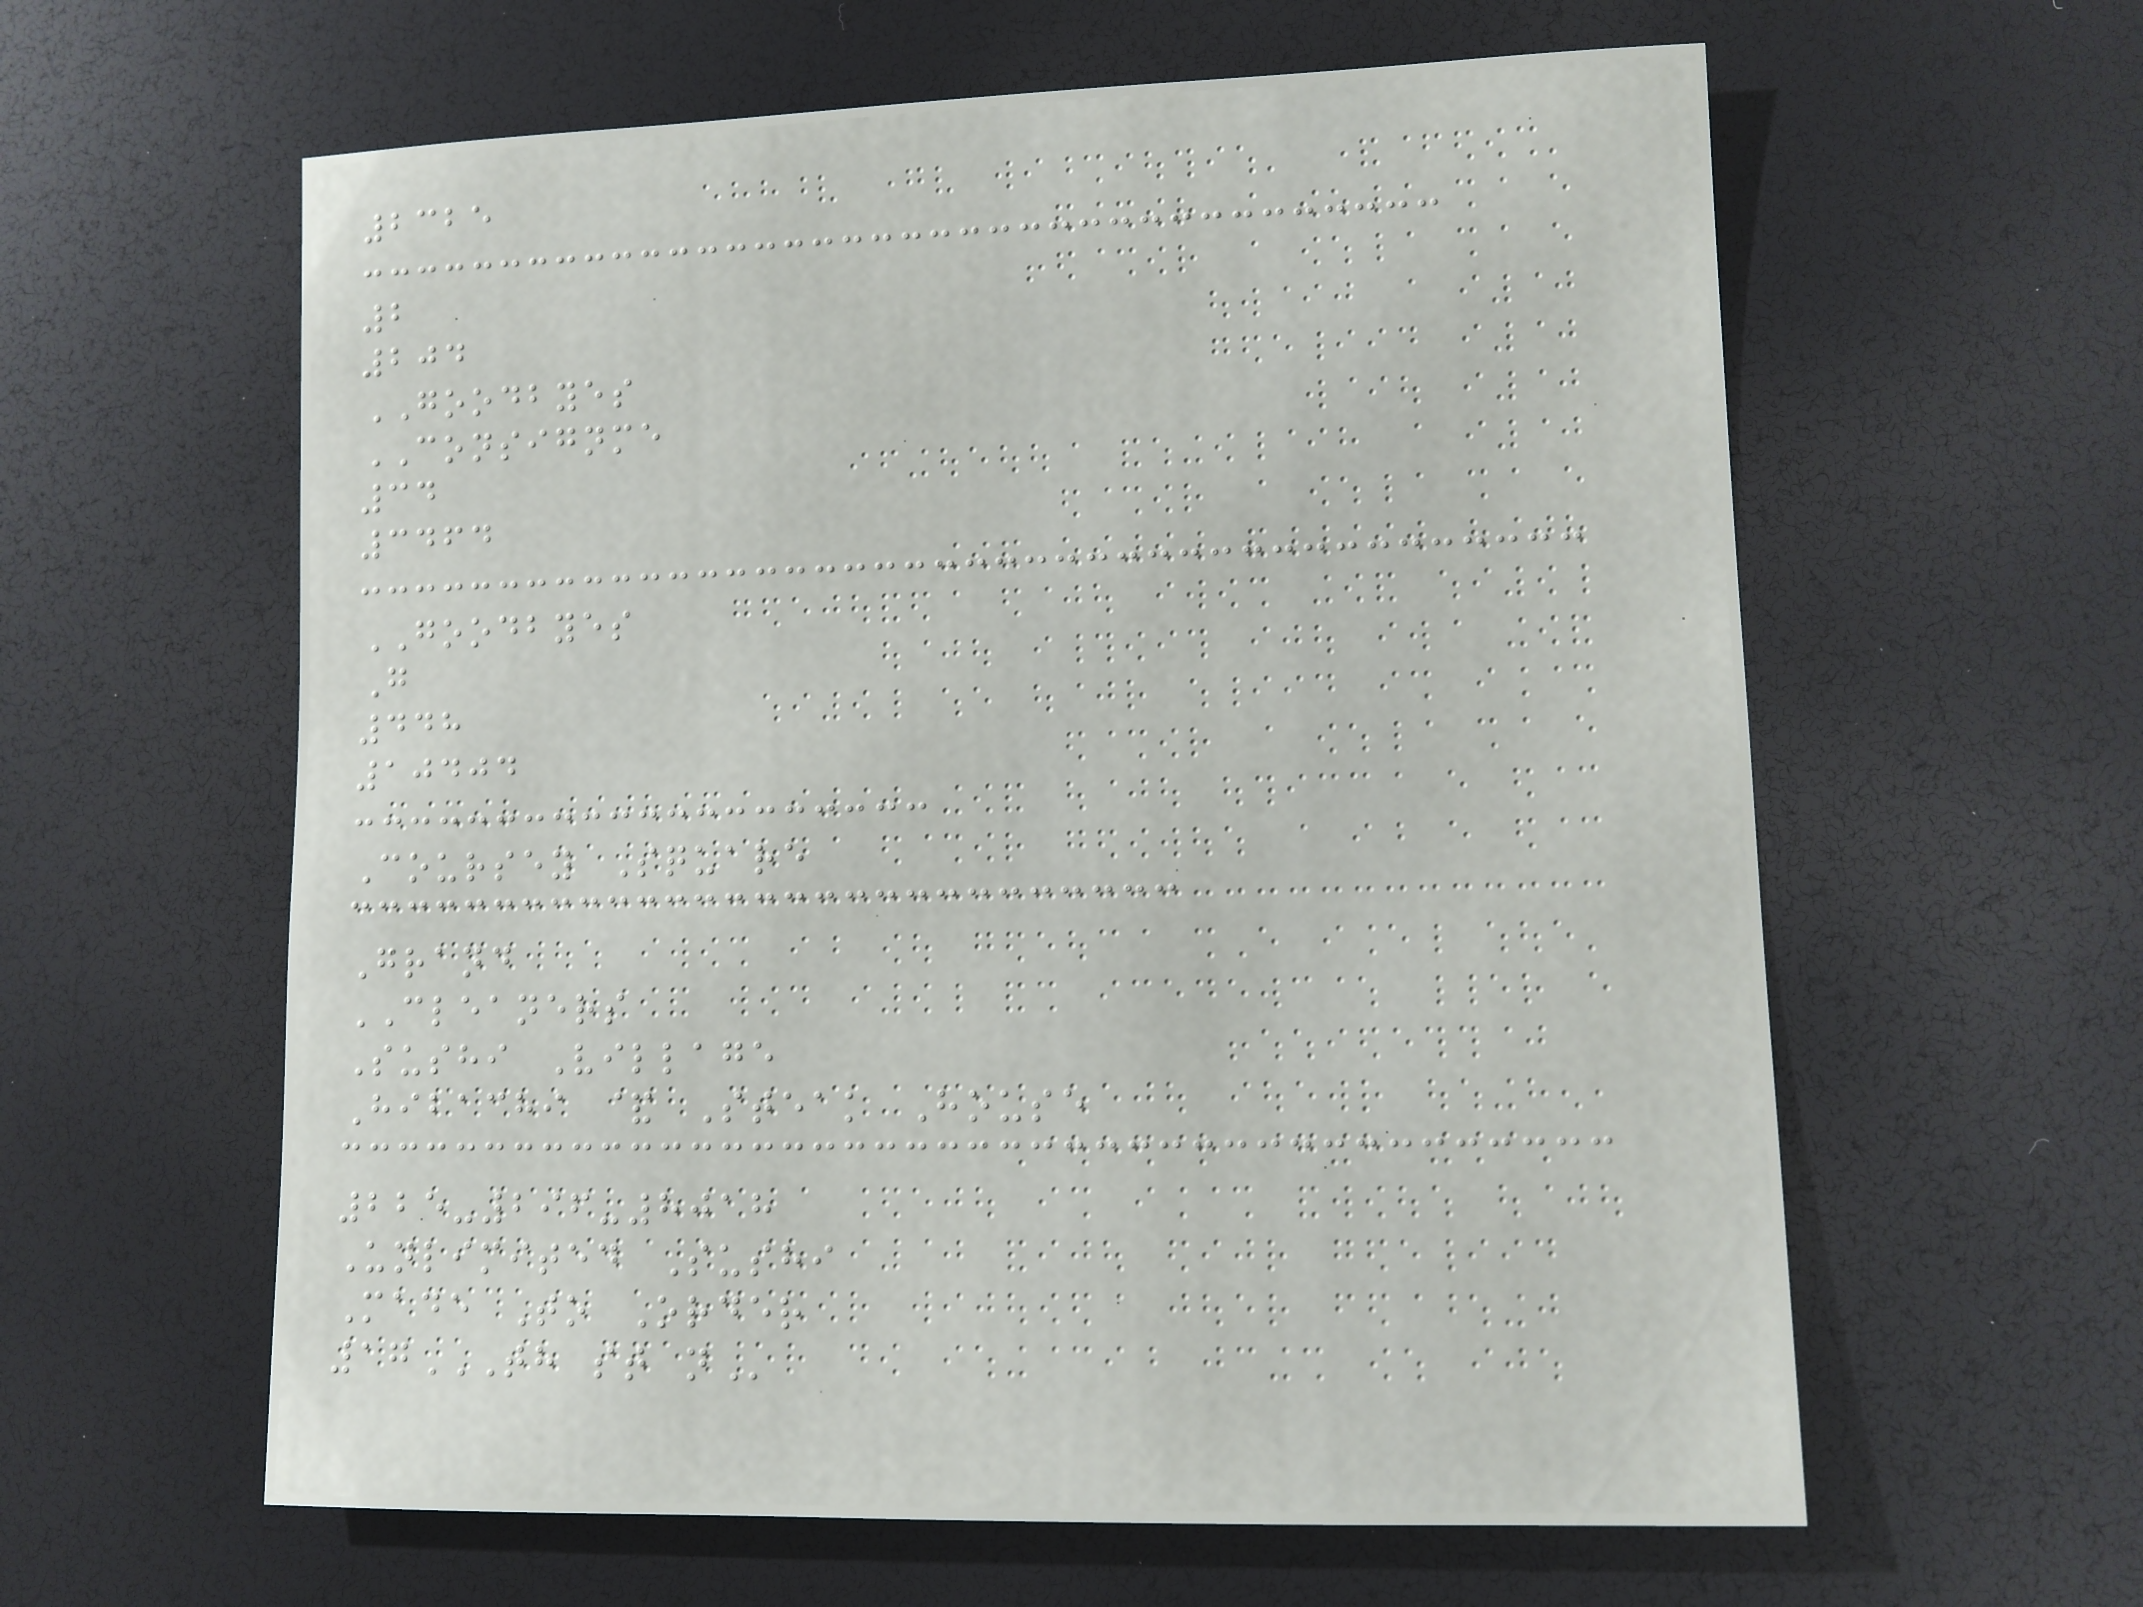2325
2
204
GOODBYES
CONSIGNME
34
3464
GOODBYES
G
448
10404
Coursey Square
Grand
CLEANERS
Sushi Village
Hibachi & Steak House
225-296-8018
Unlimited Sushi
Made To Order
17TH ST N
